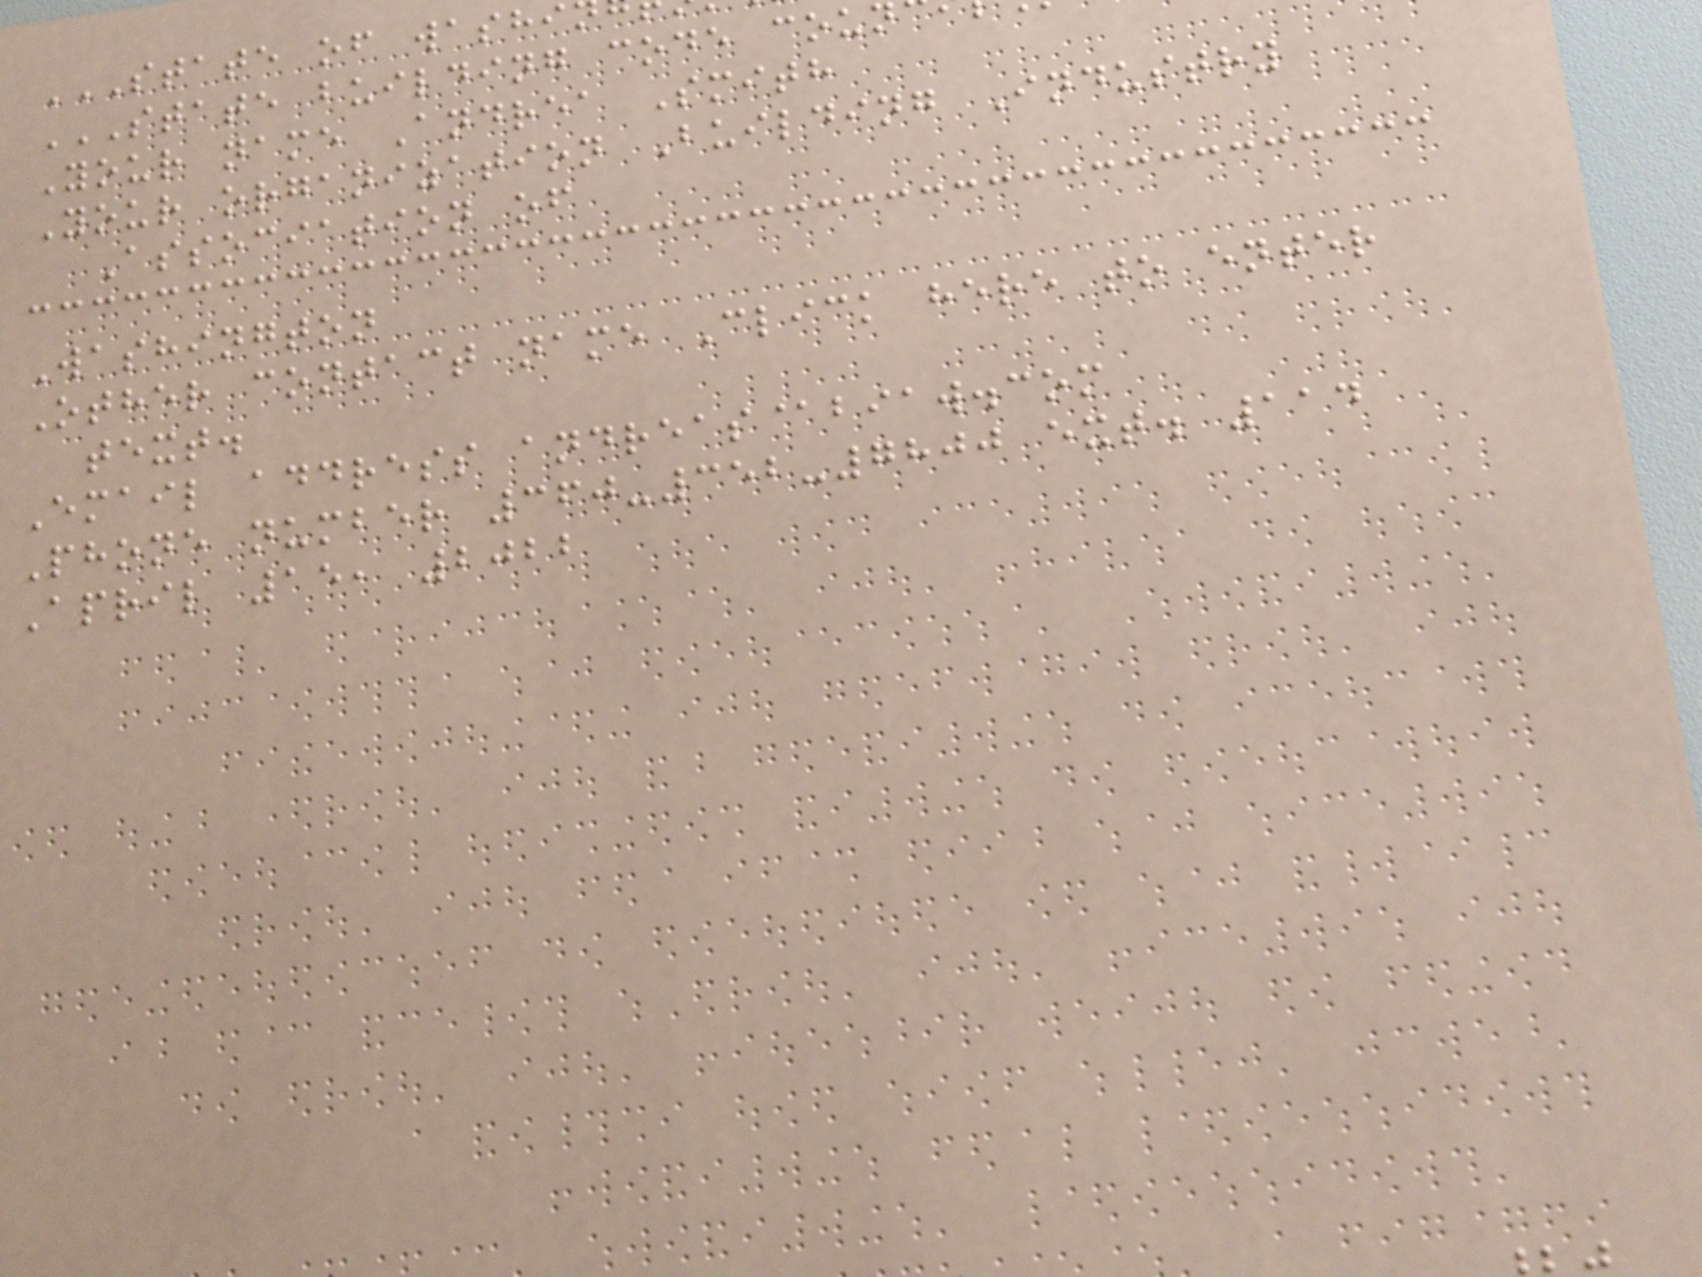Your name Andrea Smith
Your organization Building Industry
Association of
Washington
Other contact name Click here to enter
text.
Email address andreas@biaw.com
Phone number 360-352-7800 ext. 114
April 15, 2022
